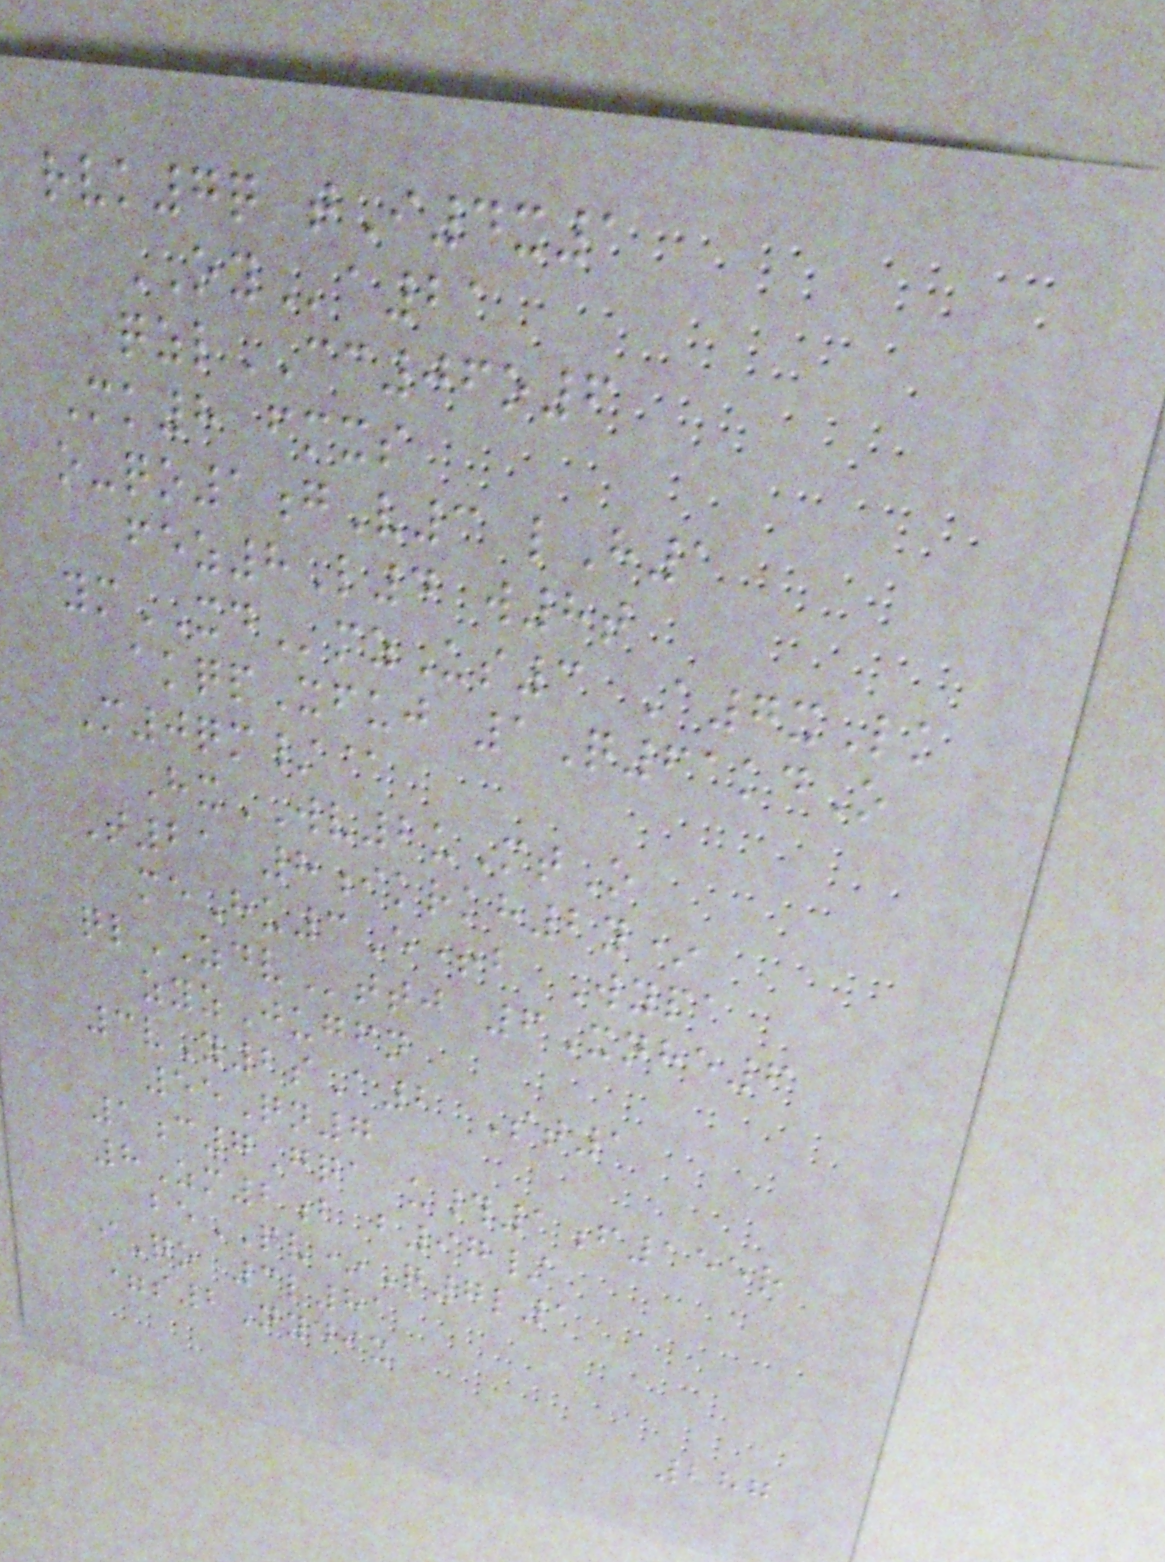rvk7q tI4x1
OYa21
qzlCC06o6
Mk8 fmxs
o-qo1gV3 lH1
fez8L4 w8t
ymXDmzUs3 A7xLk
akqpXfuj 1Q61kdO
M0qm/@
HxWV2uMtO
T21 8ikrkh2y*
meHu3E+b Wypa
qlZDVttj 6Xnhe6
zyzJugfn
3vY2sA2 St1
55Qn7
1c7Gqa u#1f155r
8Zm2b b97/
bePV*Q7l1
iQo 3l81
=s2Nydix
287
